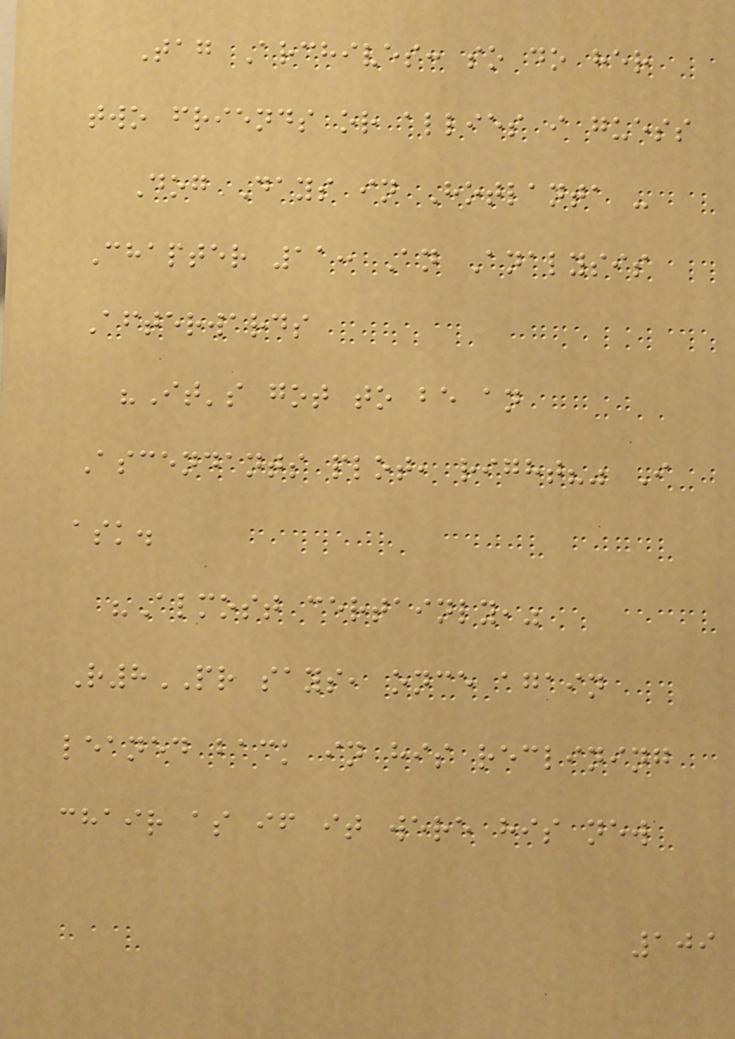Tag Archives: so do her
two friends or allies i guess
Dog Days in Hotlanta -
Chapter 11: An Analysis
Afterwards
"It's got to be an
Ascendants plot, right?" I
ask.
"Almost certainly,"
R8PR says, once again
leaned back in his reclining
chair as if it were his new
109
